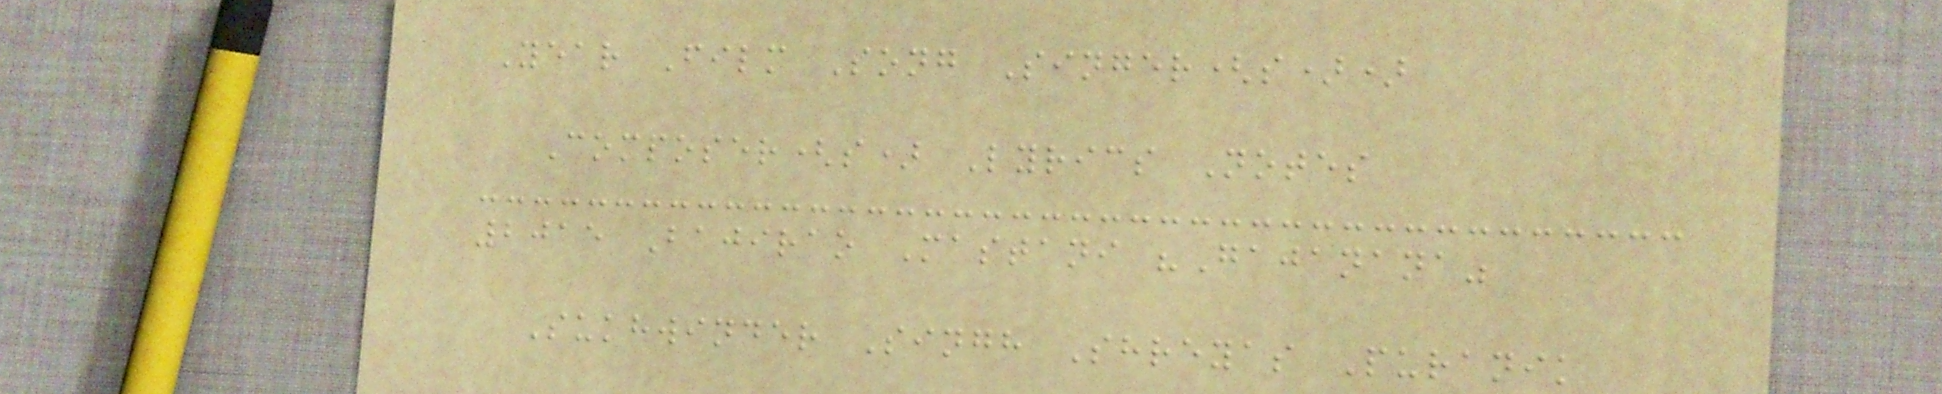Year Film Song Singer(s))
Composer(s) Lyrics Notes
2015 Bajirao Mastani "Gajanana"
Sukhwinder Singh Shreyas Puranik
